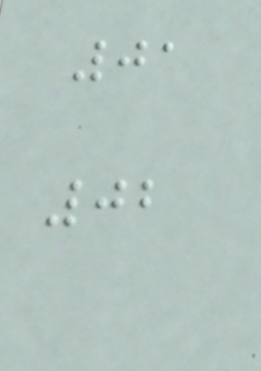01
02
